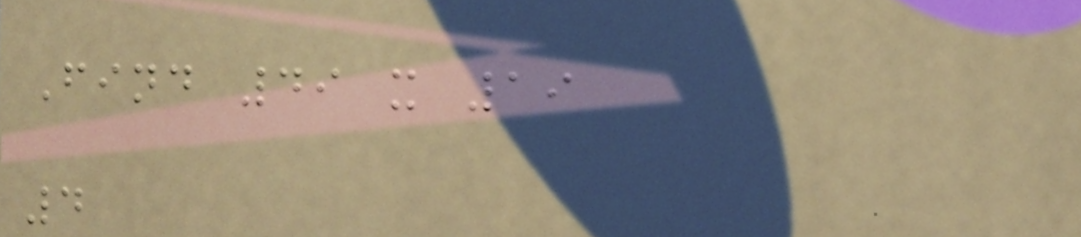Find 49 x 19
4
